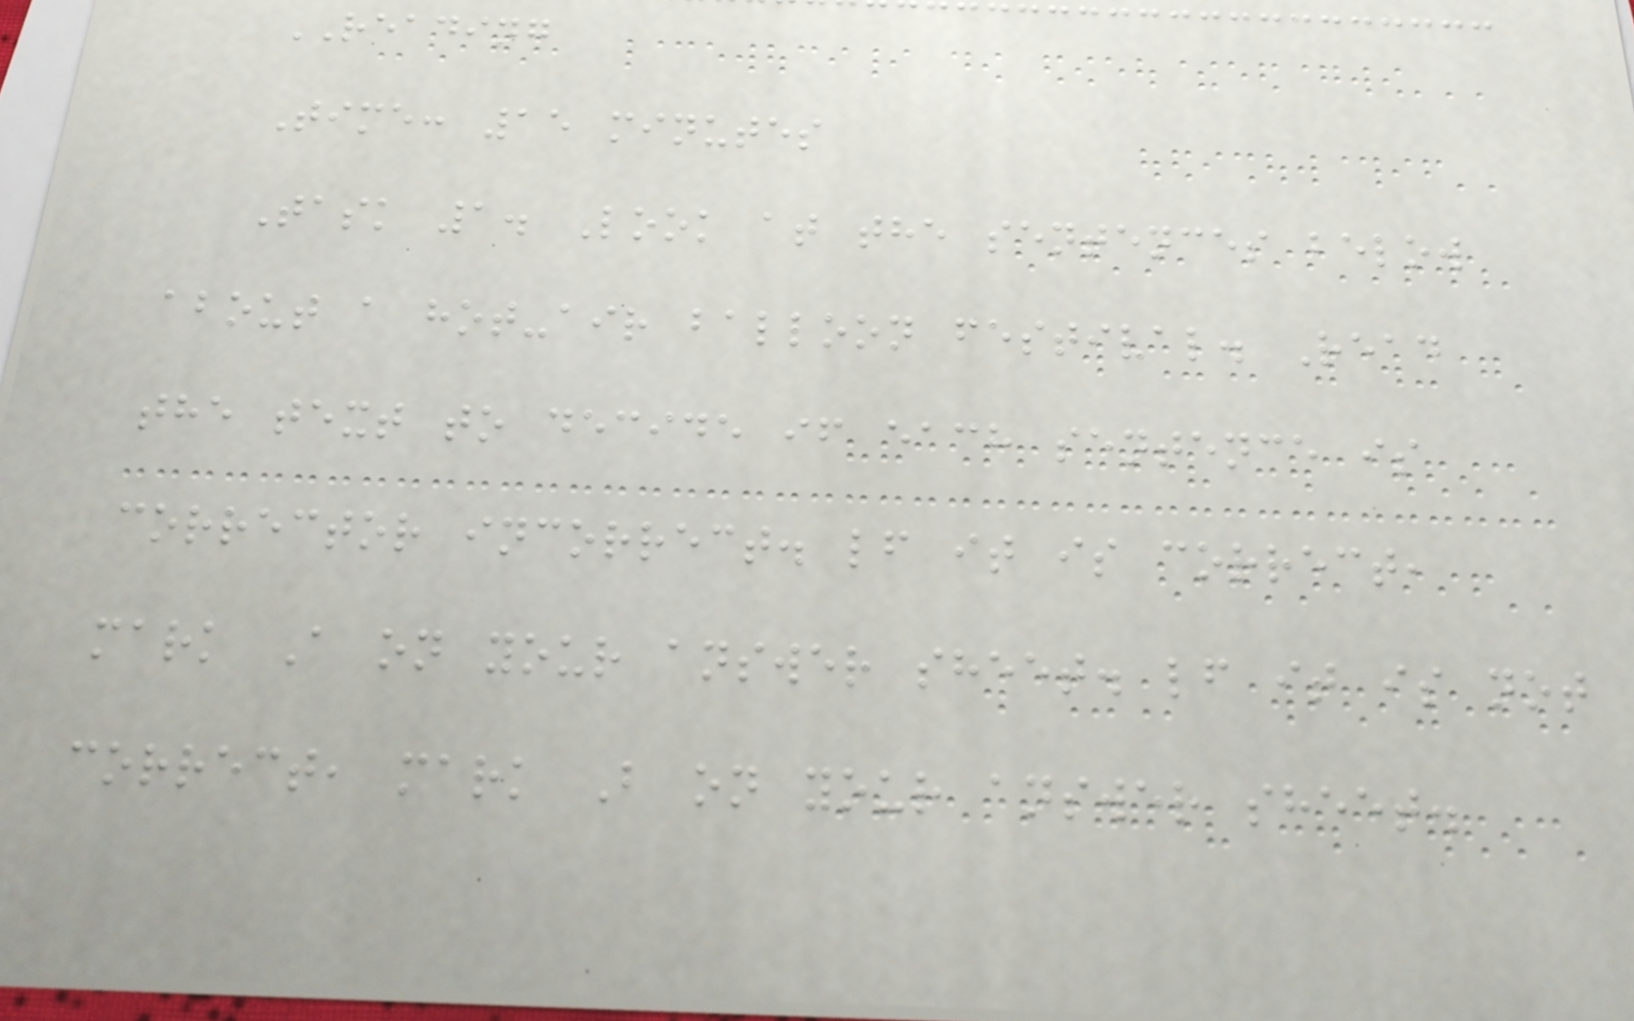READING
Time: 15 minutes
Task 1. Look at the sentences below
about a hot-air balloon festival. Read
the text to decide if each sentence is
corrector incorrect. lf it is correct,
mark A on your answer sheet. lf it is not
correct, mark B on your answer sheet.
